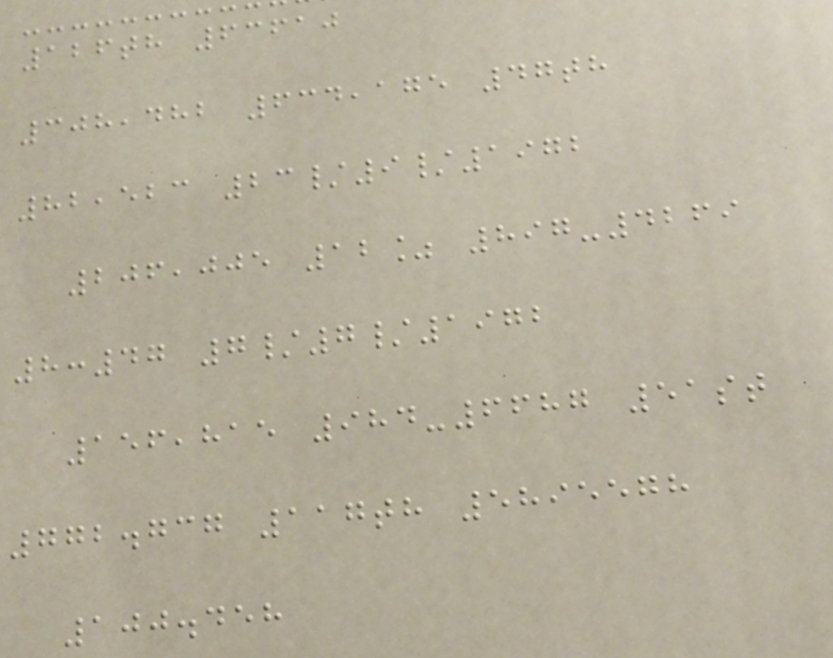126th 63610
308,482 634,175 47th
82,523 23/9/1972
206,005 12% 897-4269
8:47 7/7/1972
156,815 984-6687 51st
772.737 117th 5895578
100.458
